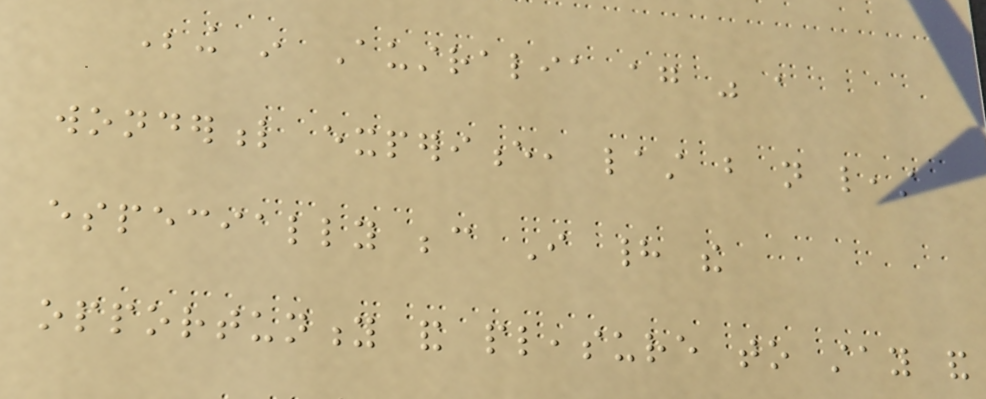Being in Australia again was a
wonderful experience, last but not least
especially because I had the
opportunity and pleasure to stay and
